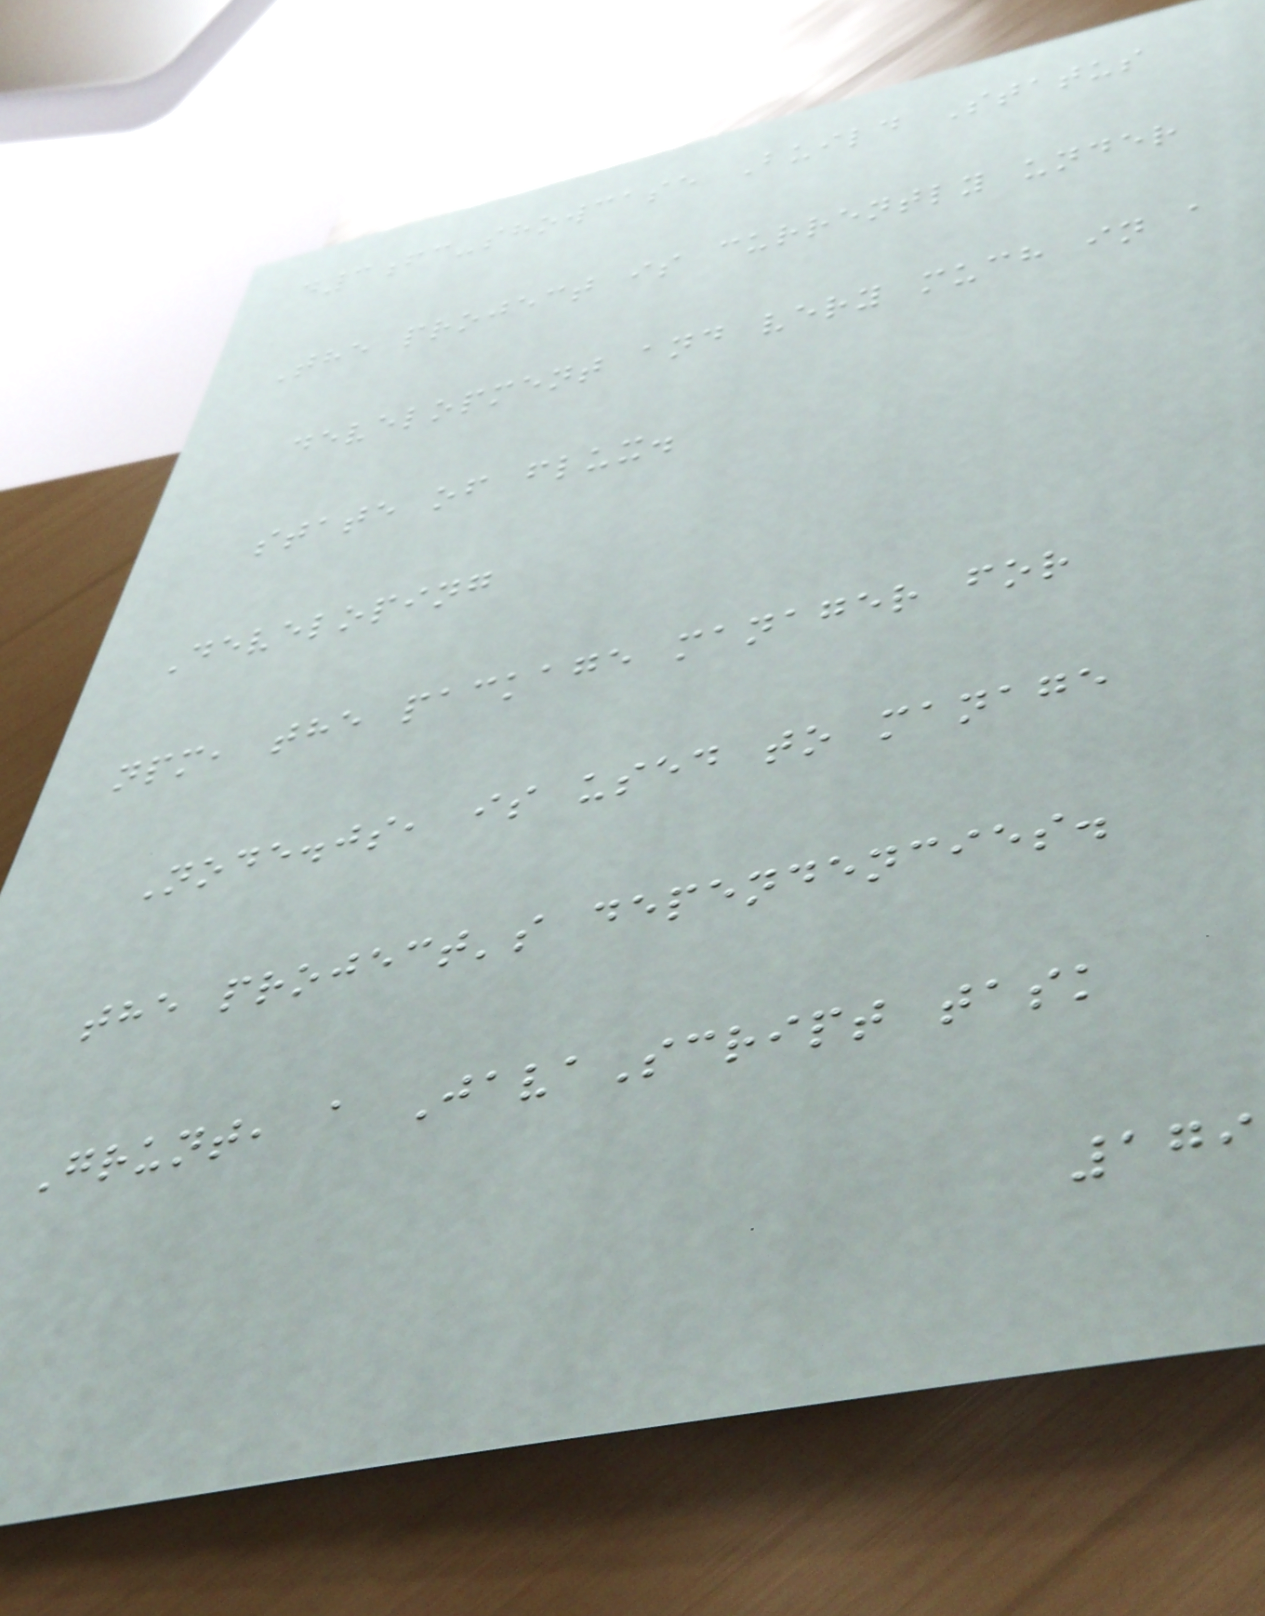d3fc-showcase Build Status
The project is currently under
development and very much in a
state of flux.
Developing
npm, the package manager for
Node.js, is used to manage
the project's dependencies.
Grunt, a JavaScript task
179
